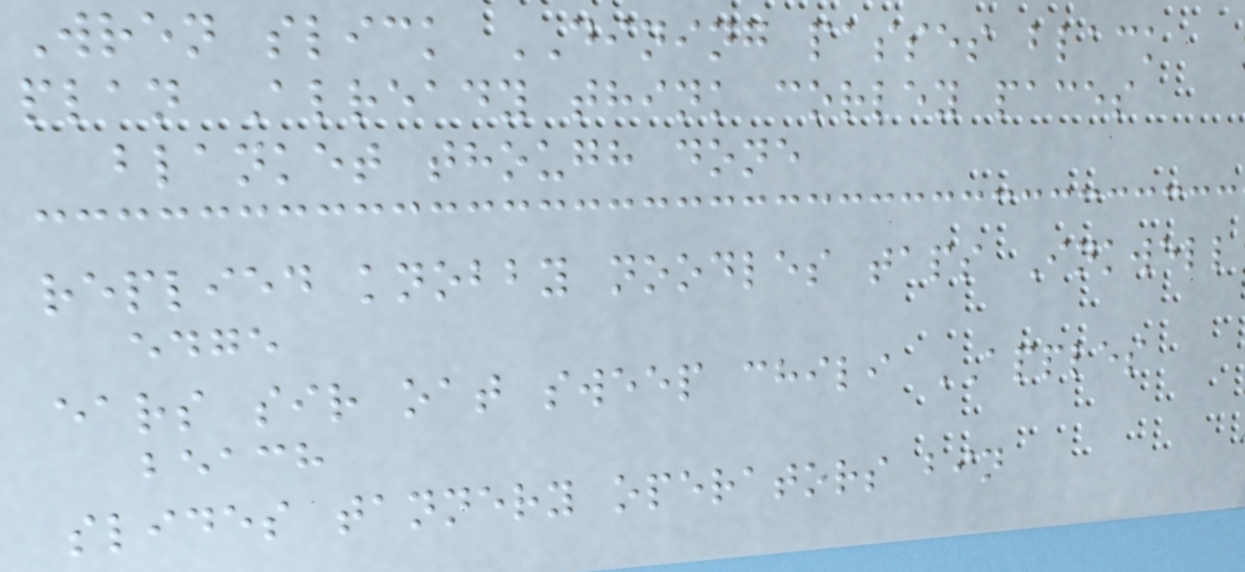Wren slick DINING passes black
plan Already think corley paces
blanket though done
replied knobby noodles taps Inkwell
edge
ears sir oat sweep chili APPLES
beach
slides tannery operators bin
